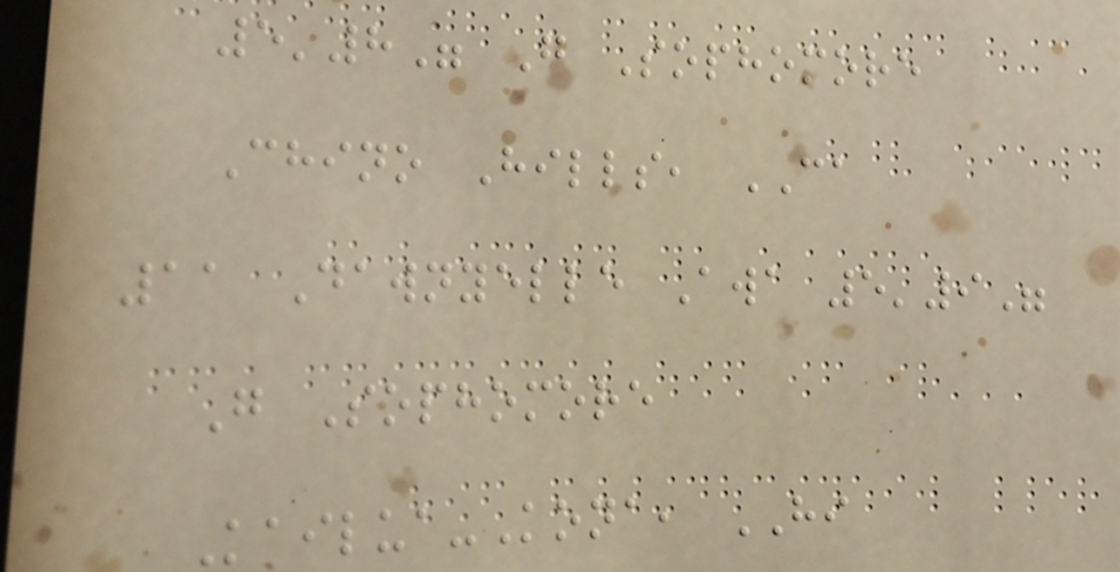5'8" G Sophomore
Chino Hills, CA
11 Dawnyelle Awa 5'9"
G Sophomore
Kailua-Kona, HI
